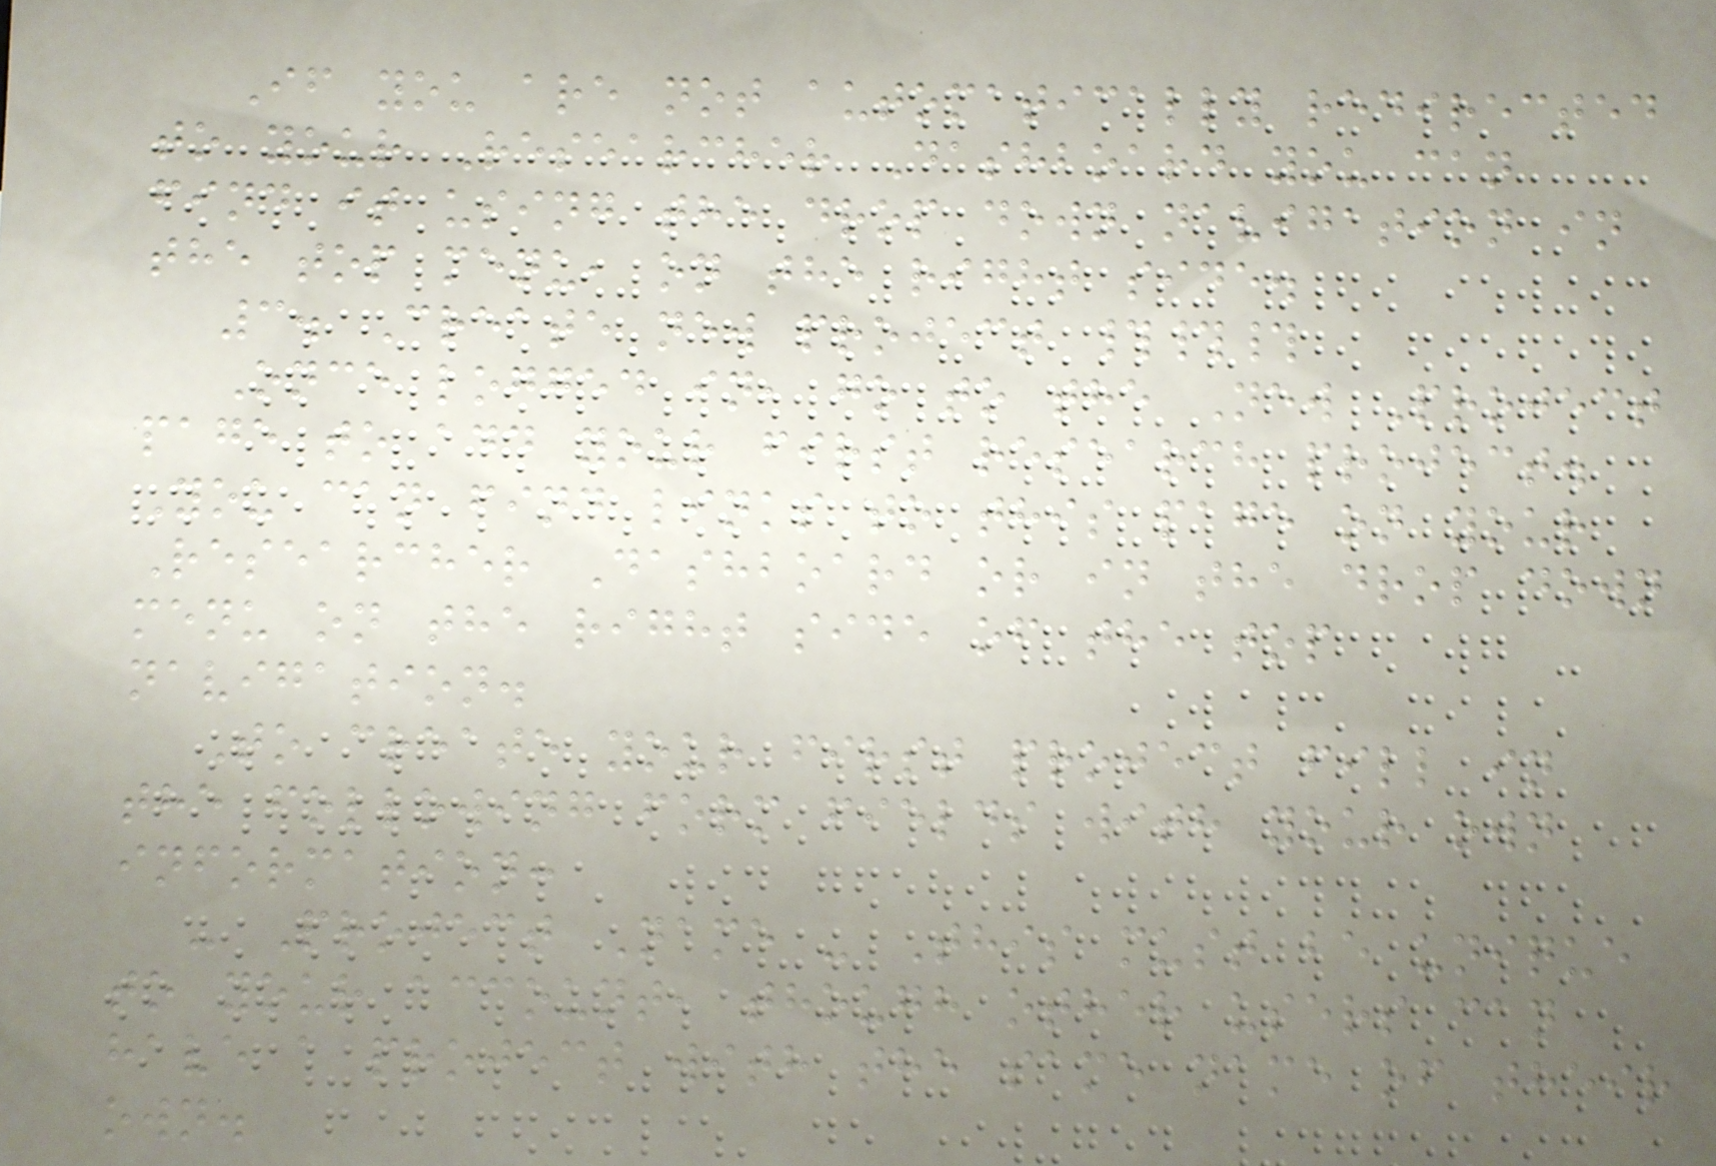If you are not automatically redirected
to your Researcher Dashboard you can
find it using the drop down navigation in
the top menu, on the right side.
3. Create new project ###
Once logged in, go to the New Project
page to add your first research project.
You can find links to this page on your
Researcher Dashboard or in the drop down
menu on the right side of the top
navigation.
To create your first project fill in
the following form fields with your own
information:
- Project Name - This must be unique
to your account, though other users can
have a project with the same name of their
own.
